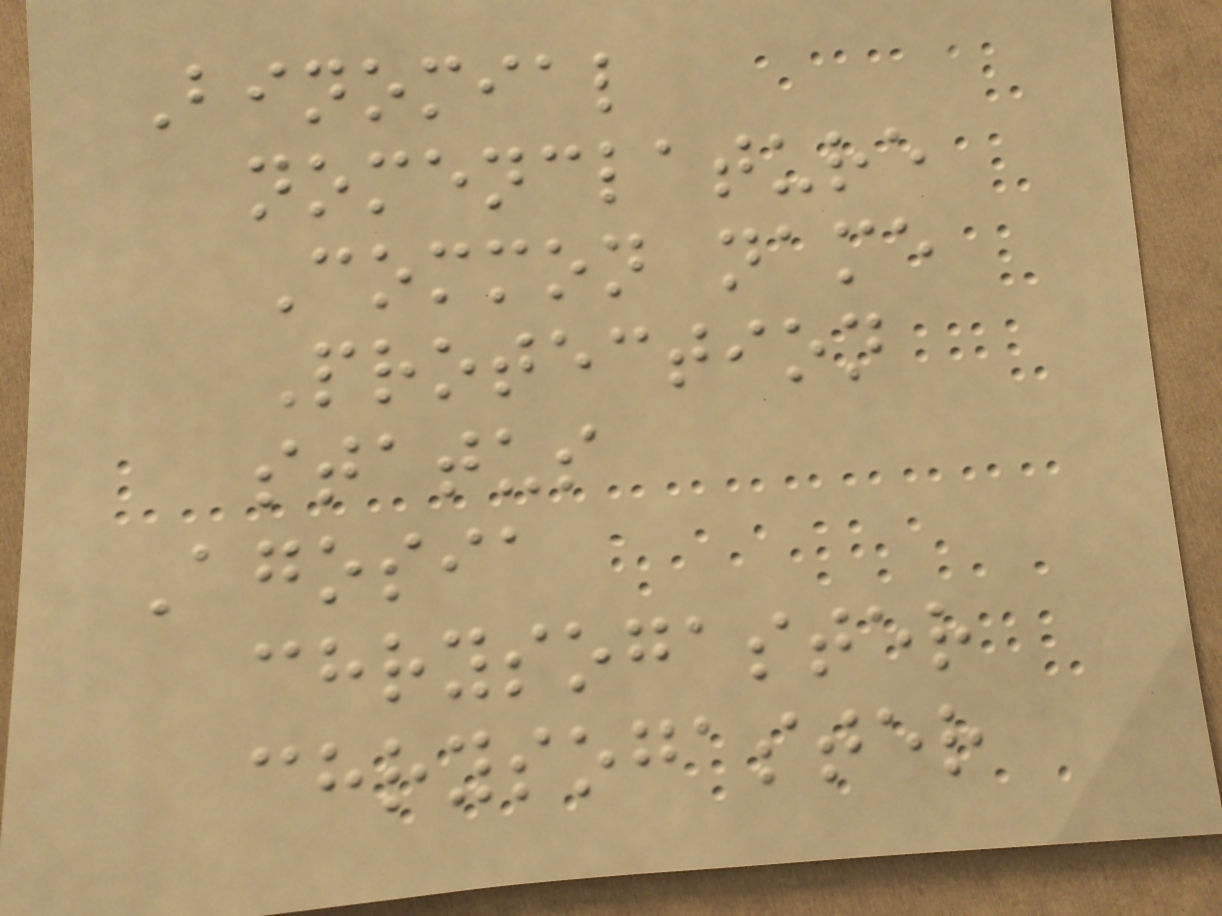Binomial
nomenclature
Common name
Protection
status
Agosia
chrysogaster
chrysogaster
